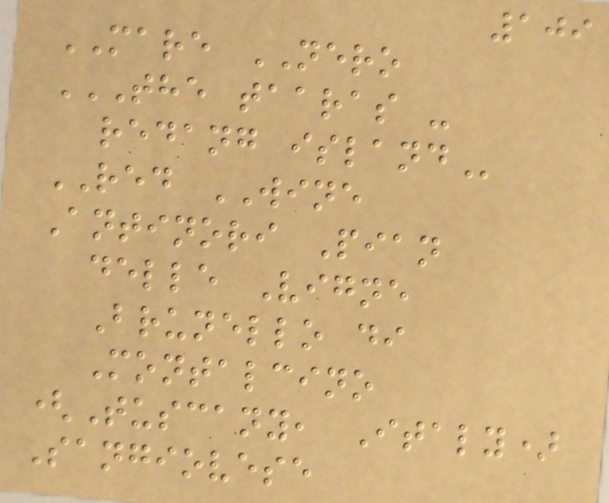109
MARE NERO
THE TAARAS -
REDANG ISLAND
RED WINE
Antinori Pian
delle Vigne
Brunello di
Montalcino
(Tuscany, Italy)
Sangiovese
